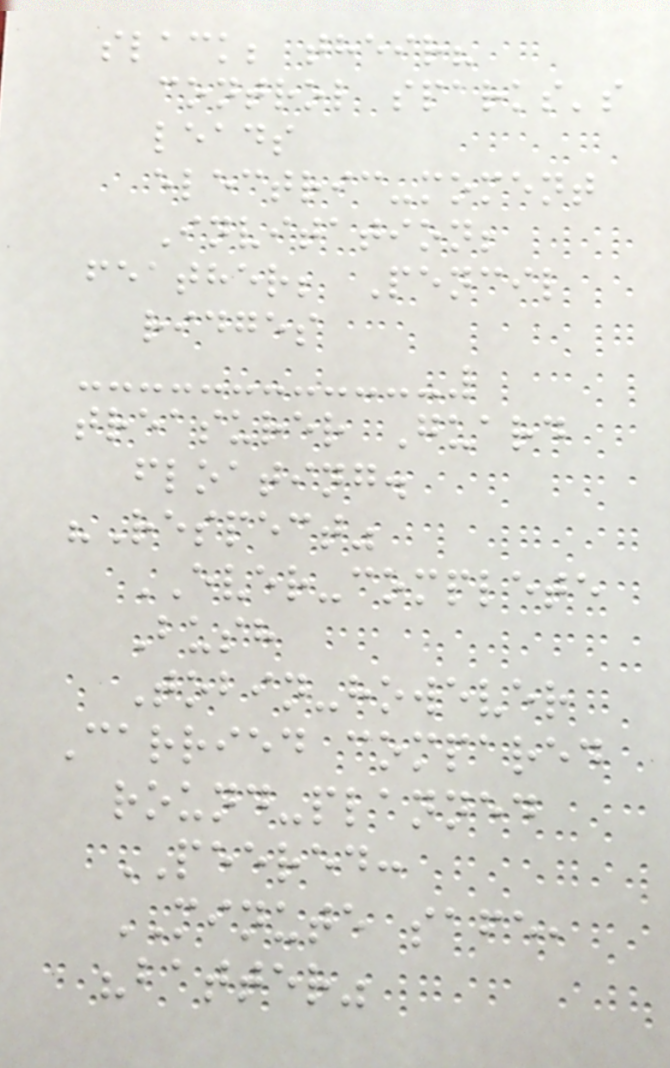slack; their?
control sparks's
leads
electric-moment
Invitation;
feather; Pencil
ridges
treasurer Guard
floating.
"Respect"
EVER-complete
Bush
Tobin-however
Carried compared
round-planned
PEERED:
MINUTE safe,
"batter"
